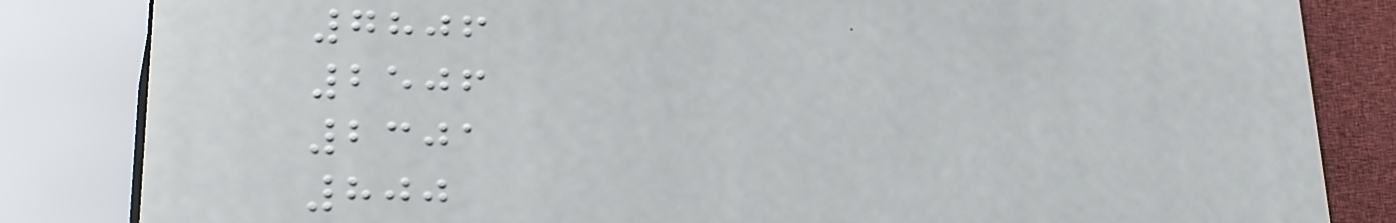7806
2506
2301
800
